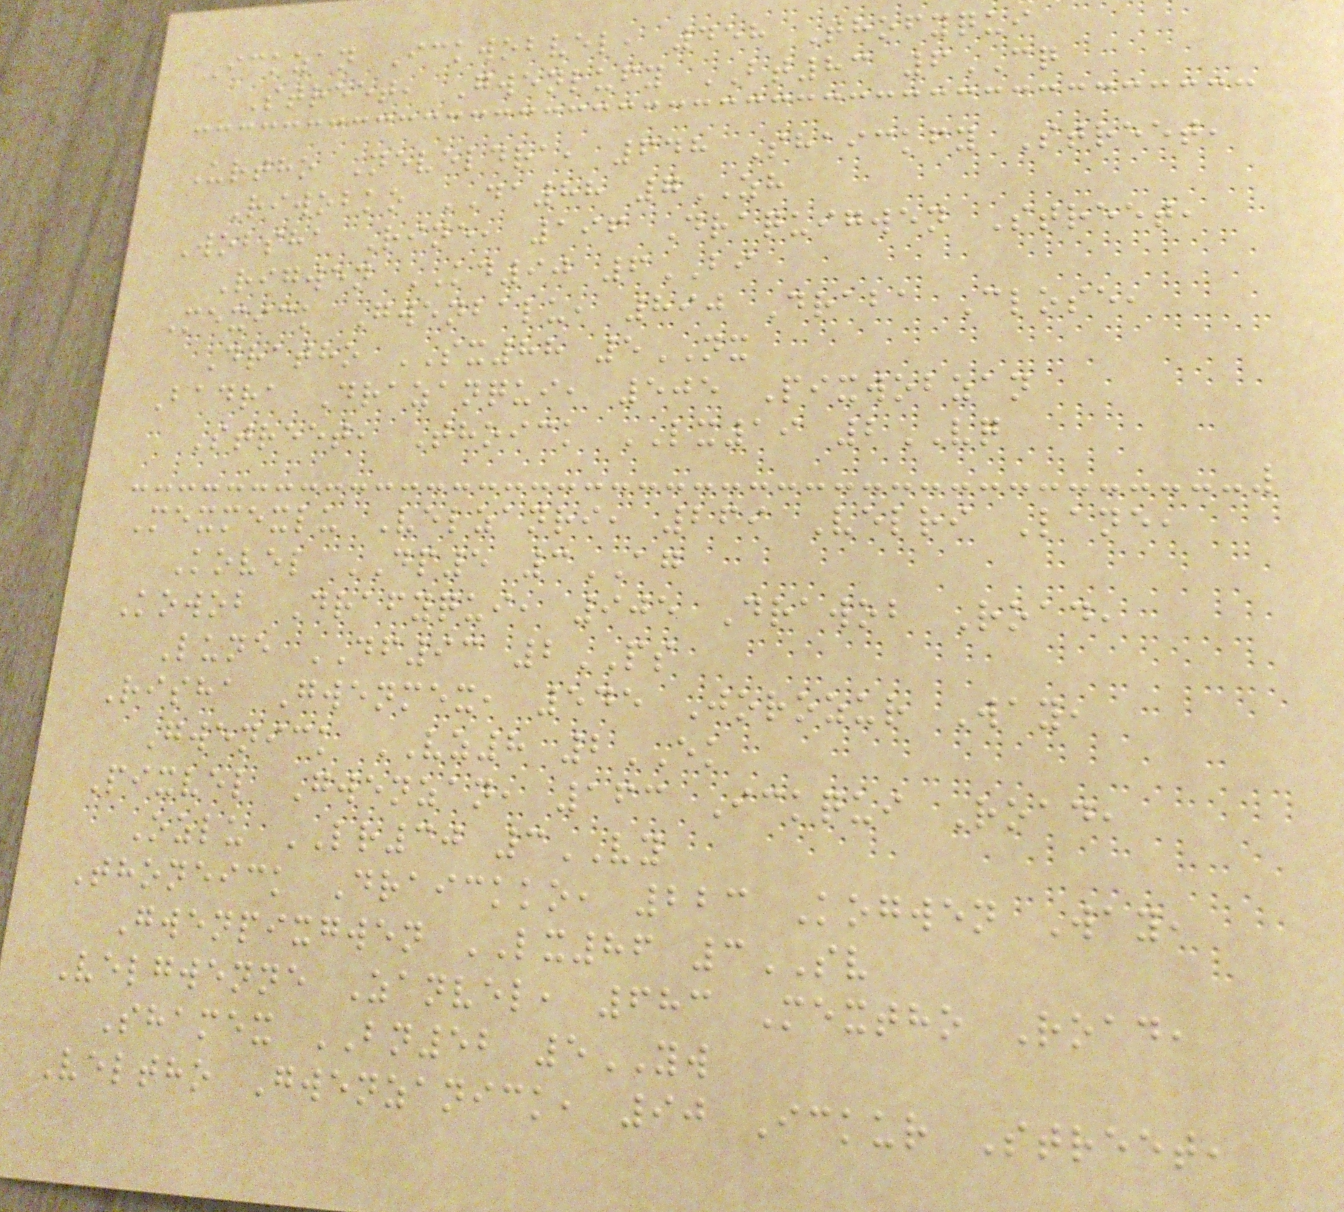Ickzan Ickwobvel, 458 Thofyqui
Street, Gwenlufy BT83 6CQ
Urtho Neveldra, 648 Shaickfy Street,
Riwobko DA88 7ZH
Wobsha Rine, 196 Draquigwen Street,
Rigwen KD90 6BI
Mexick Gwenbalu, 890 Draba Close,
Dratho SX88 5NX
Badra Drazanqui, 505 Pixwobzan
Street, Thoick LX19 2VQ
Mexmexlu Velzanri, 269 Velri Lane,
Kovel DP5 3AG
Kowob Drafyqui, 905 Drawob Road,
Lune DF93 2PS
Risha Gwenmex, 545 Jorozur Way,
Gwenick VZ8 2EK
Pixvel Gwenzan, 163 Ickqui Road,
Ozlu LR30 3VY
Thoneick Draickko, 223 Kogwen Way,
Gwenpixgwen LX86 3SV
Velgwenne Zanvel, 683 Mextho Road,
Shamex BN52 5YW
Veltho Gwenzanick, 90 Ickur Street,
